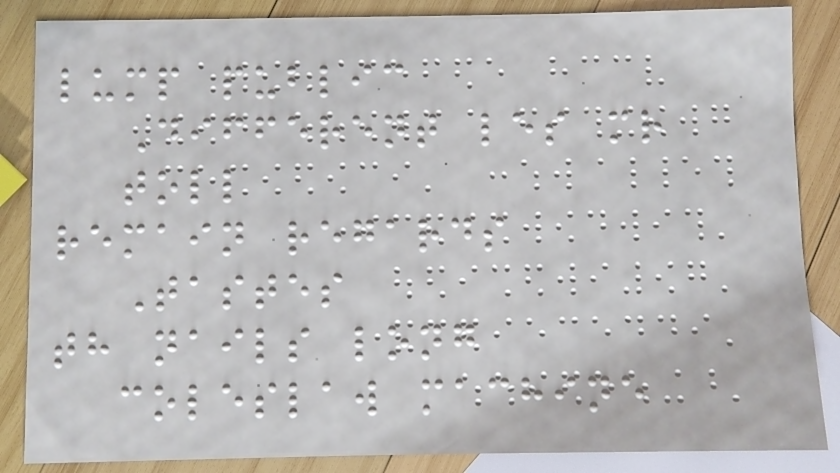lump public
Different les mr
toll
remain regards
Tastes
th nails long
coleslaw machine
